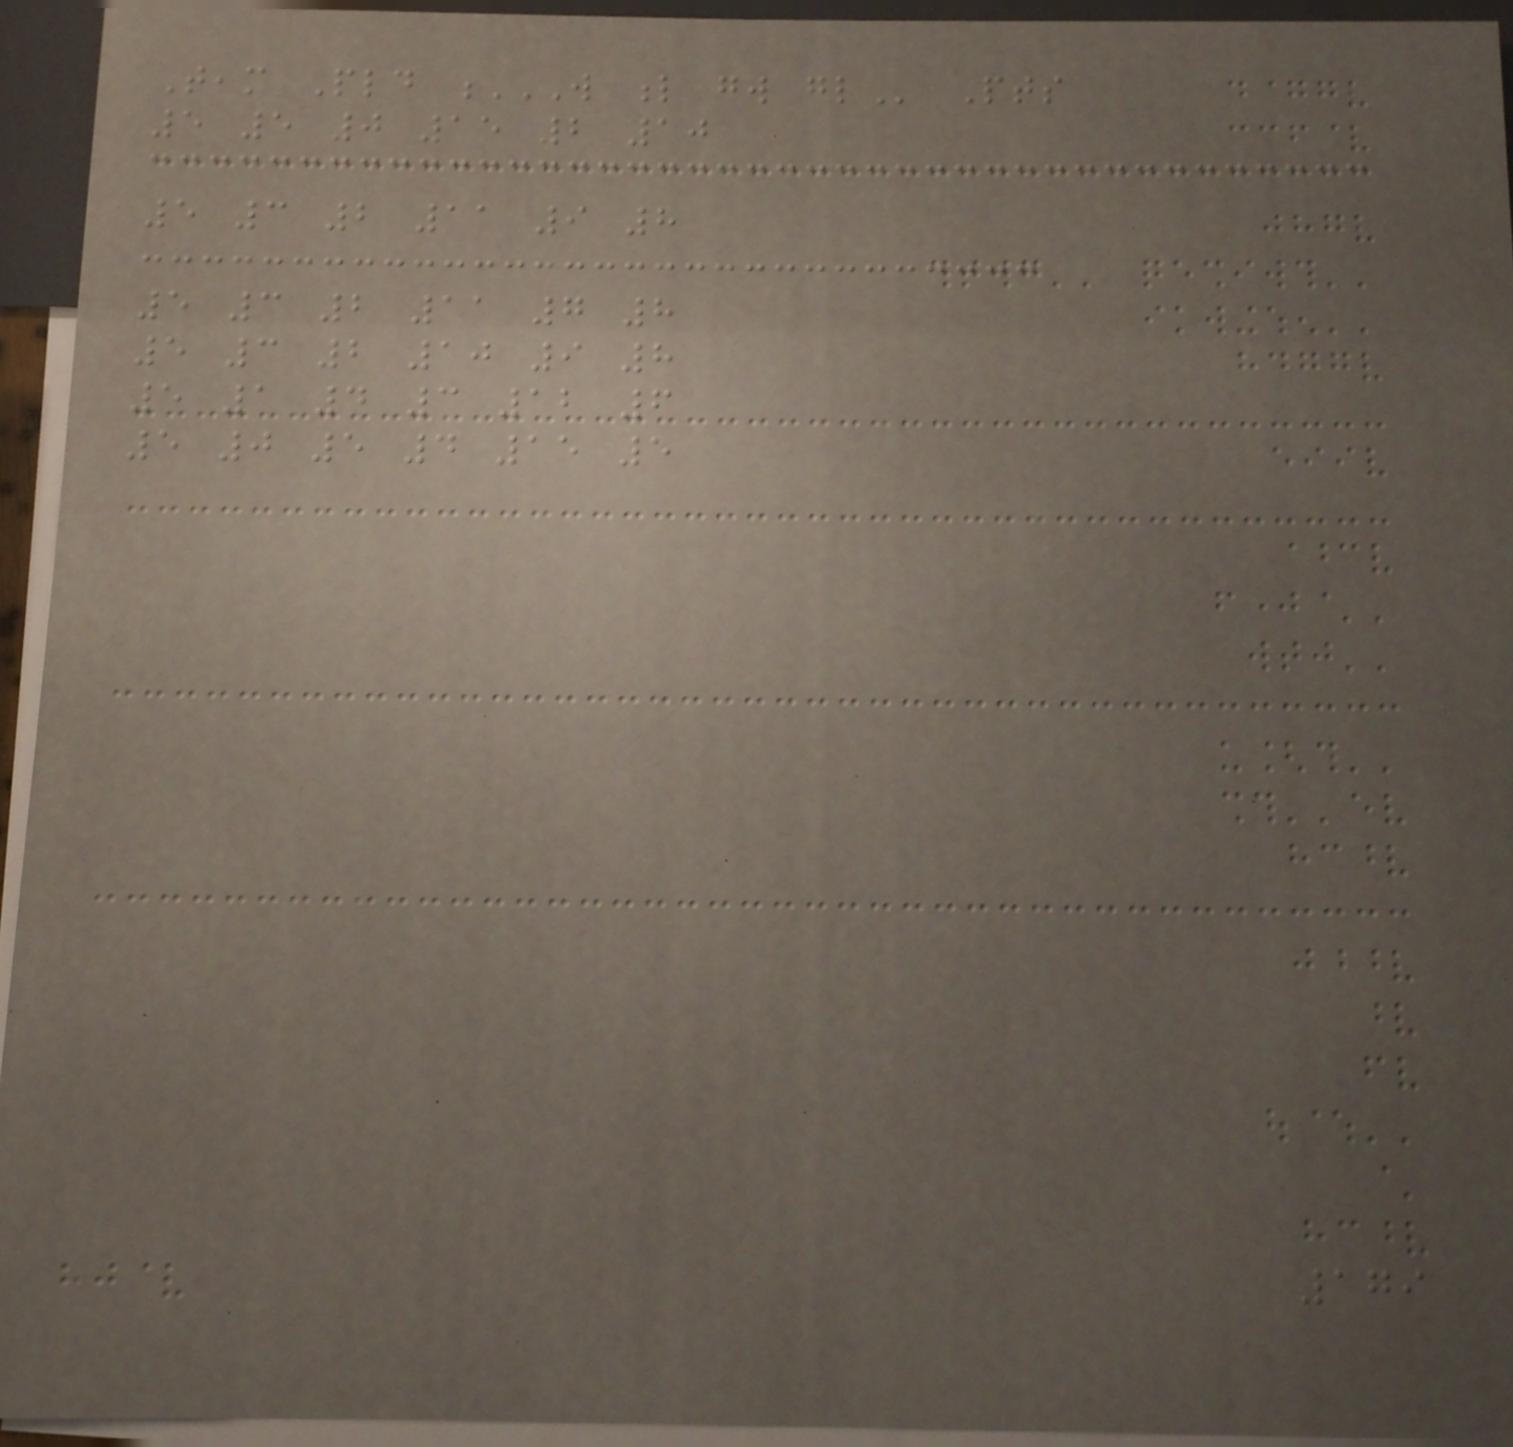Team Pld W L GW GL Pts
5 5 0 15 2 10
5 3 2 11 9 8
5 3 2 11 7 8
5 3 2 10 9 8
5 1 4 3 12 6
5 0 5 4 15 5
179
